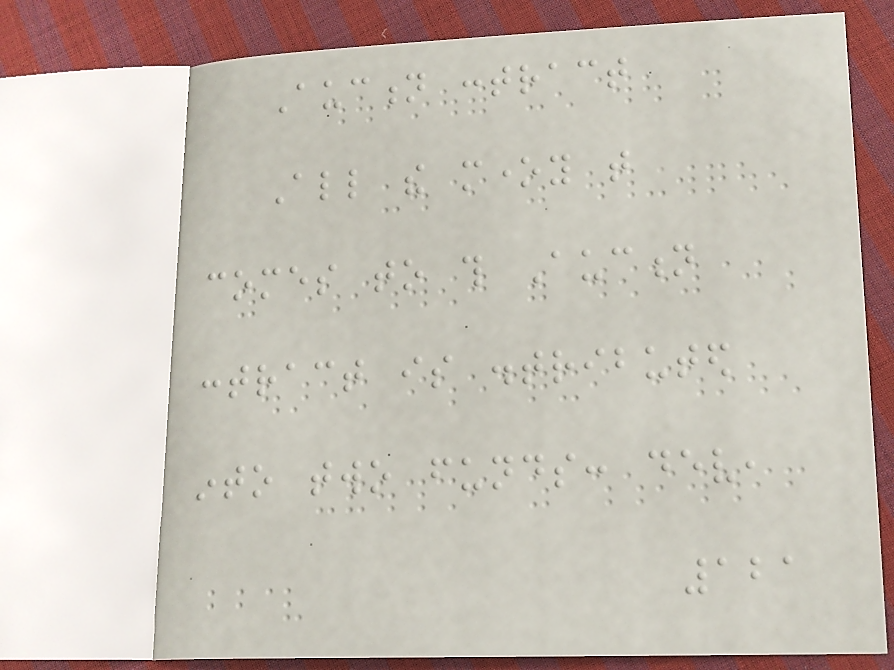Auction contract
All the money that
comes to this Auction
contract is distributed
into two funds: dev,
121
